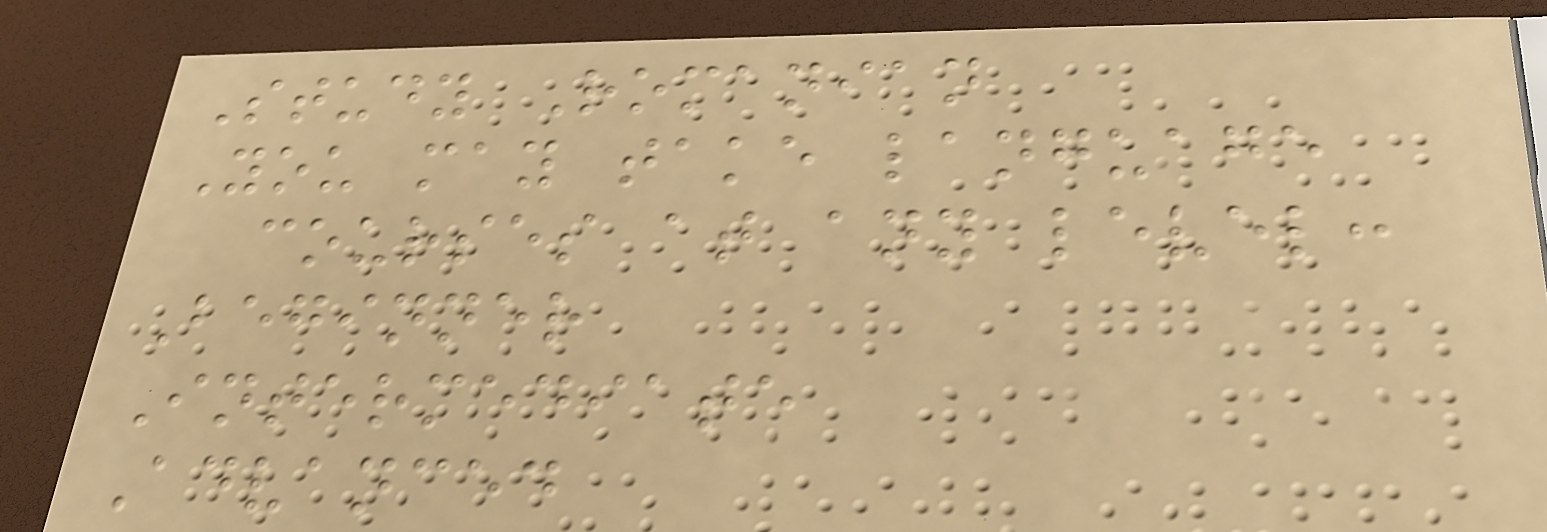Study Romanian
You may take language
courses at any level:
Beginner
Intermediate
Advanced
